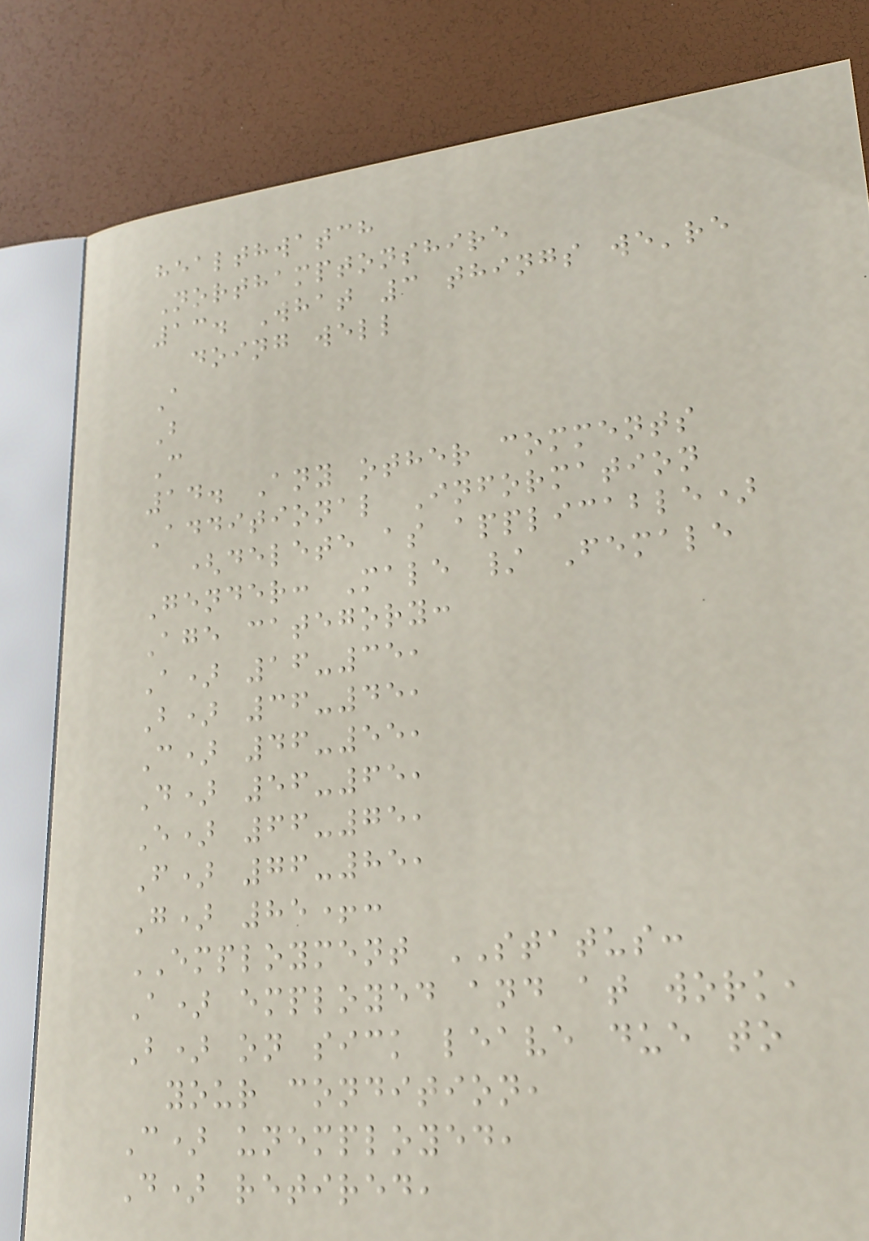healthwatch
Northamptonshire
13. What 3 things we're
doing well
A
B
C
14. Any other comments
Additional Information
(delete as applicable)
Gender: Male / Female
Age category:
A) 16-35,
B) 36-45,
C) 46-55,
D) 56-65,
E) 66-75,
F) 76-85,
G) 85+:
EMPLOYMENT STATUS:
A) employed and at work,
B) on sick leave due to
your condition,
C) unemployed,
D) retired,
